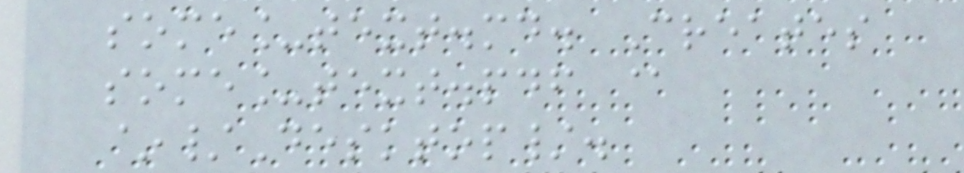some_text.md. Creates
some_text.pdf @
~/Desktop/.
